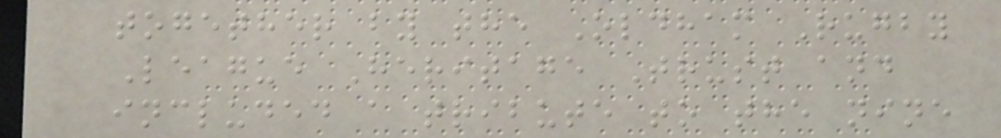together by the Oldham Rugby
League Heritage Trust and
included a tribute to the nine
